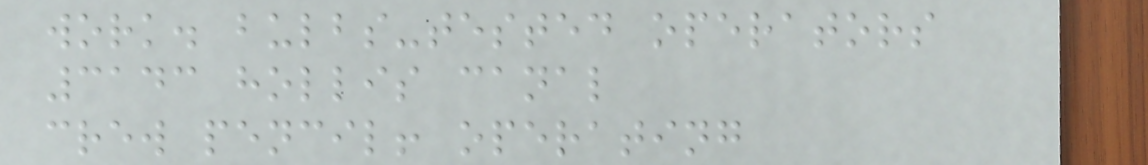work. bulbs-tested operators
3143 hollis canal
crew pencil! operating
